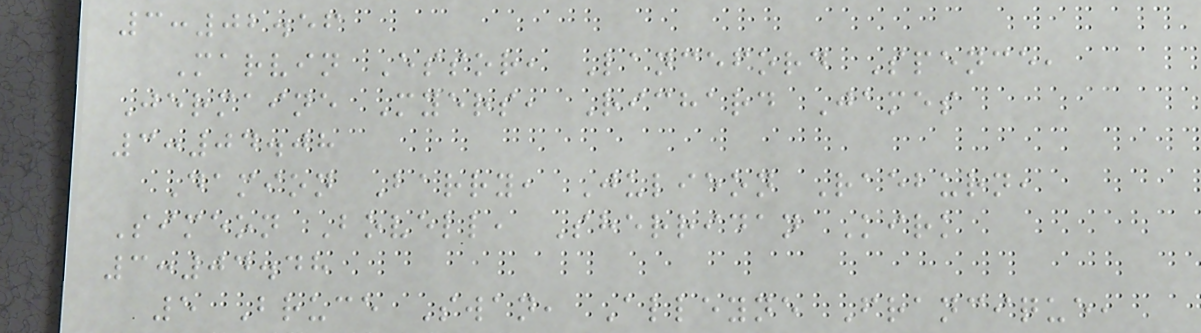3:02.56
Marvin Essor, Lanceford Spence,
Jermaine Myers, Richard James
3:04.08
Damion Barry, Julieon Raeburn,
Simeon Bovell, Sherridan Kirk
3:04.48
5 Bruce Swan, Alleyne Francique,
